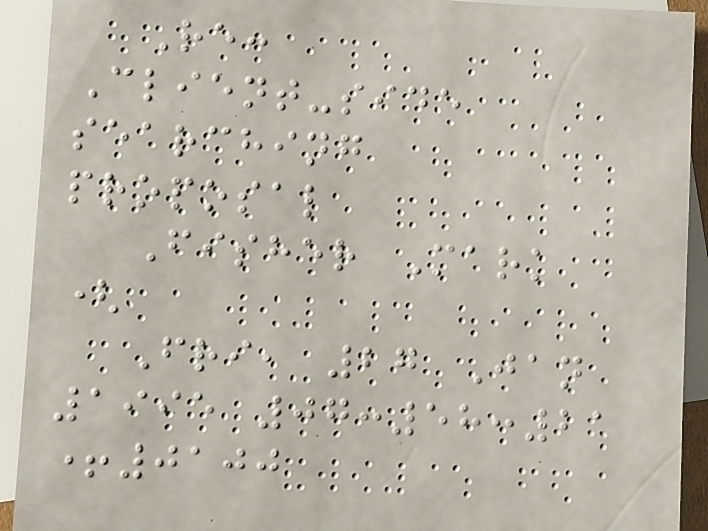Re:
Client-side
searching
proposal
Fisher Mark
(
Fri, 27 Jan
1995 07:58:21
+0100
